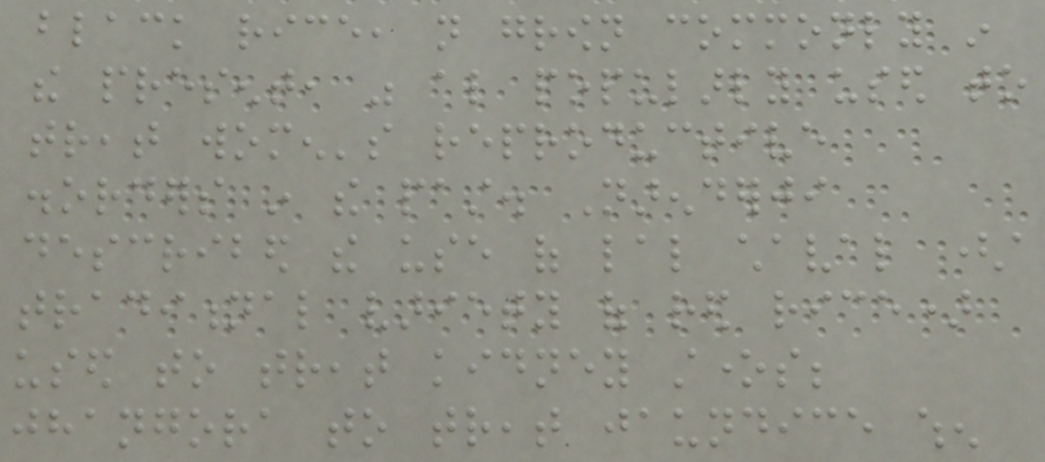black rice, not grown commonly in
the present, was also popularly used to
treat women's reproductive
disorders in the past. Narenderji
described the use of lal chaval (a
traditional variety of red rice)
used to treat kidney stones;
jhangora to treat jaundice when
